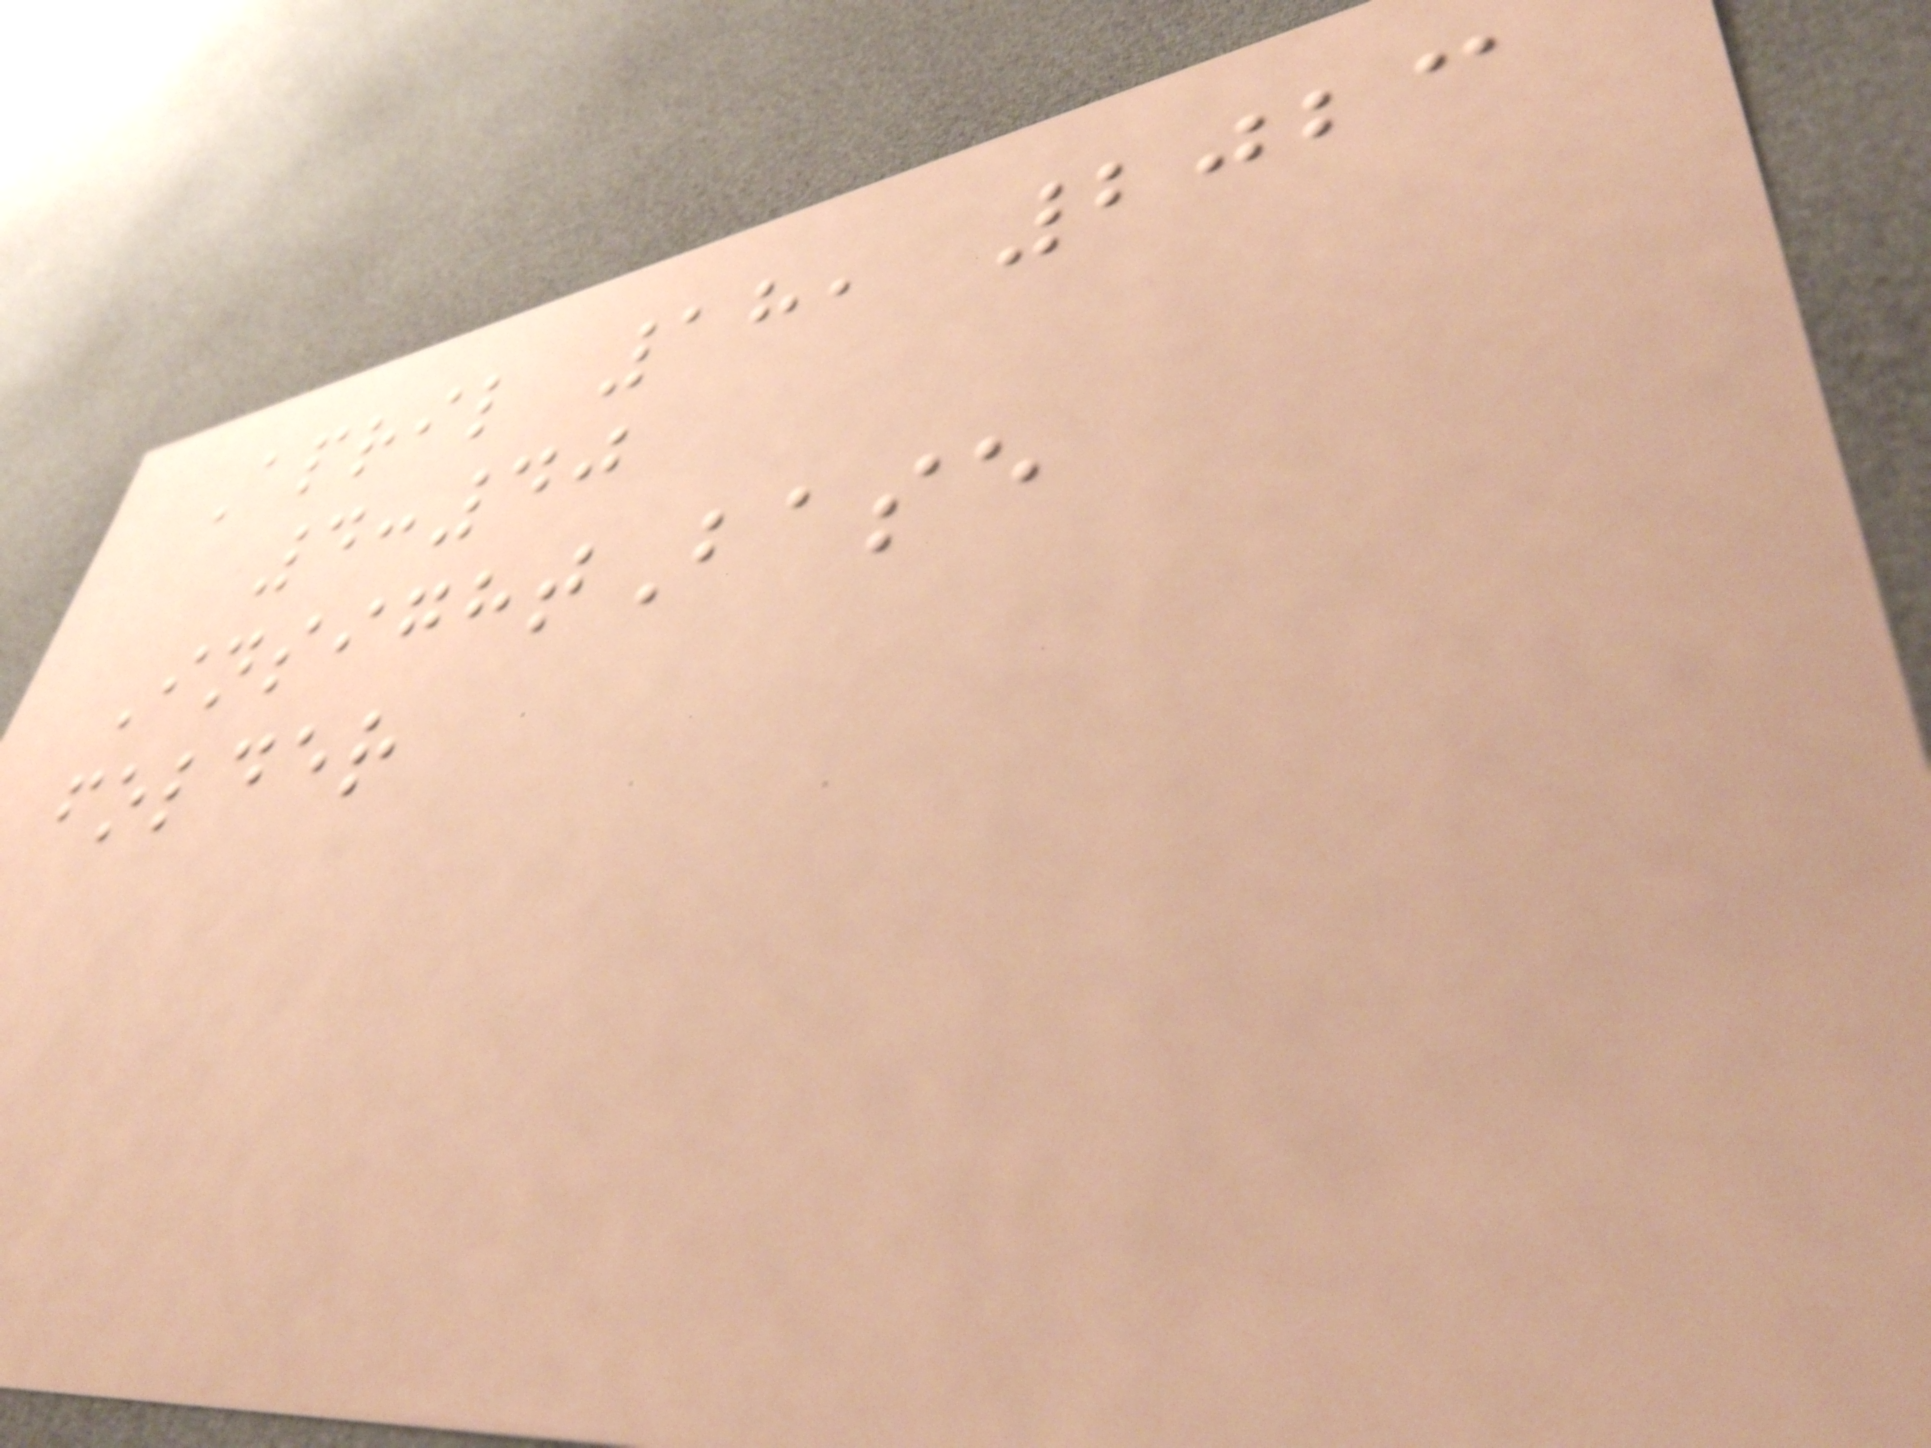April 18, 2023
4:40
InsightBase
folder
